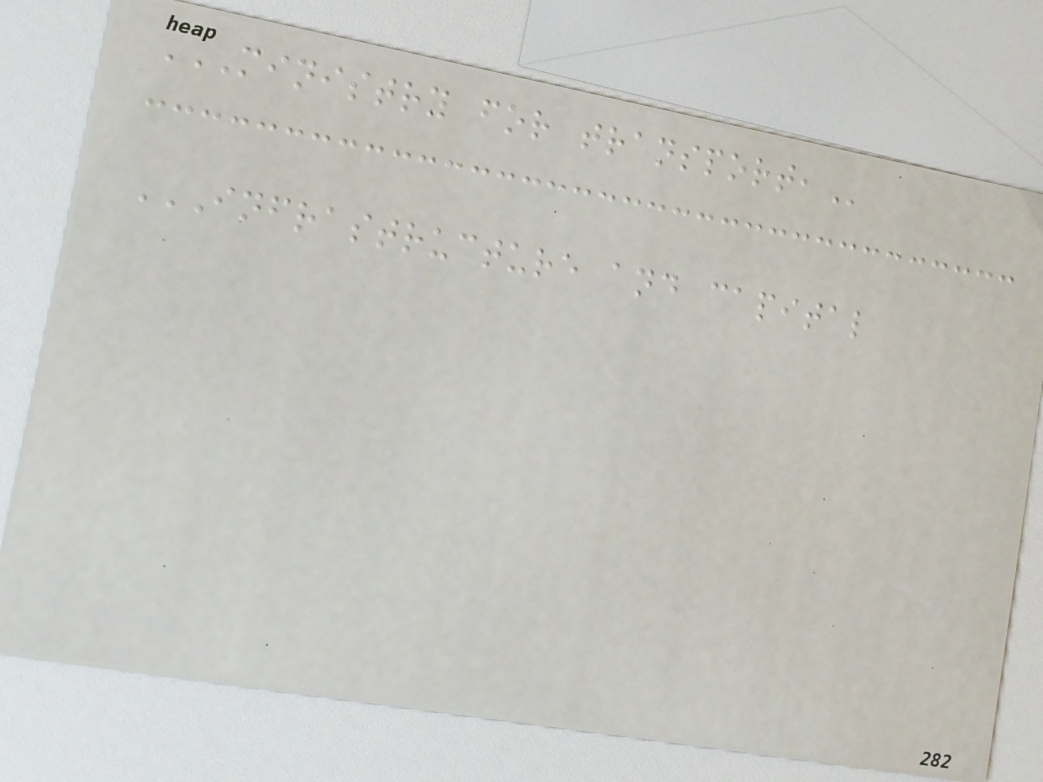MINISTRY FOR TRANSPORT,
INFRASTRUCTURE AND CAPITAL
